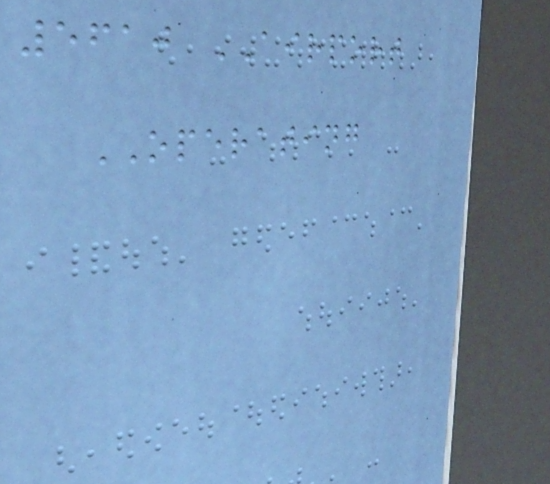5610 AIRPORT
OPERATING
